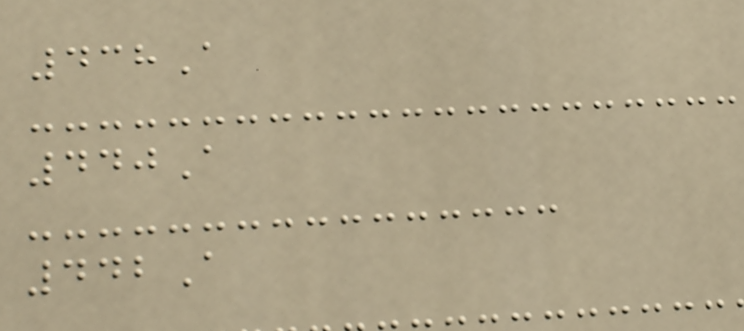438A
440A
442A
